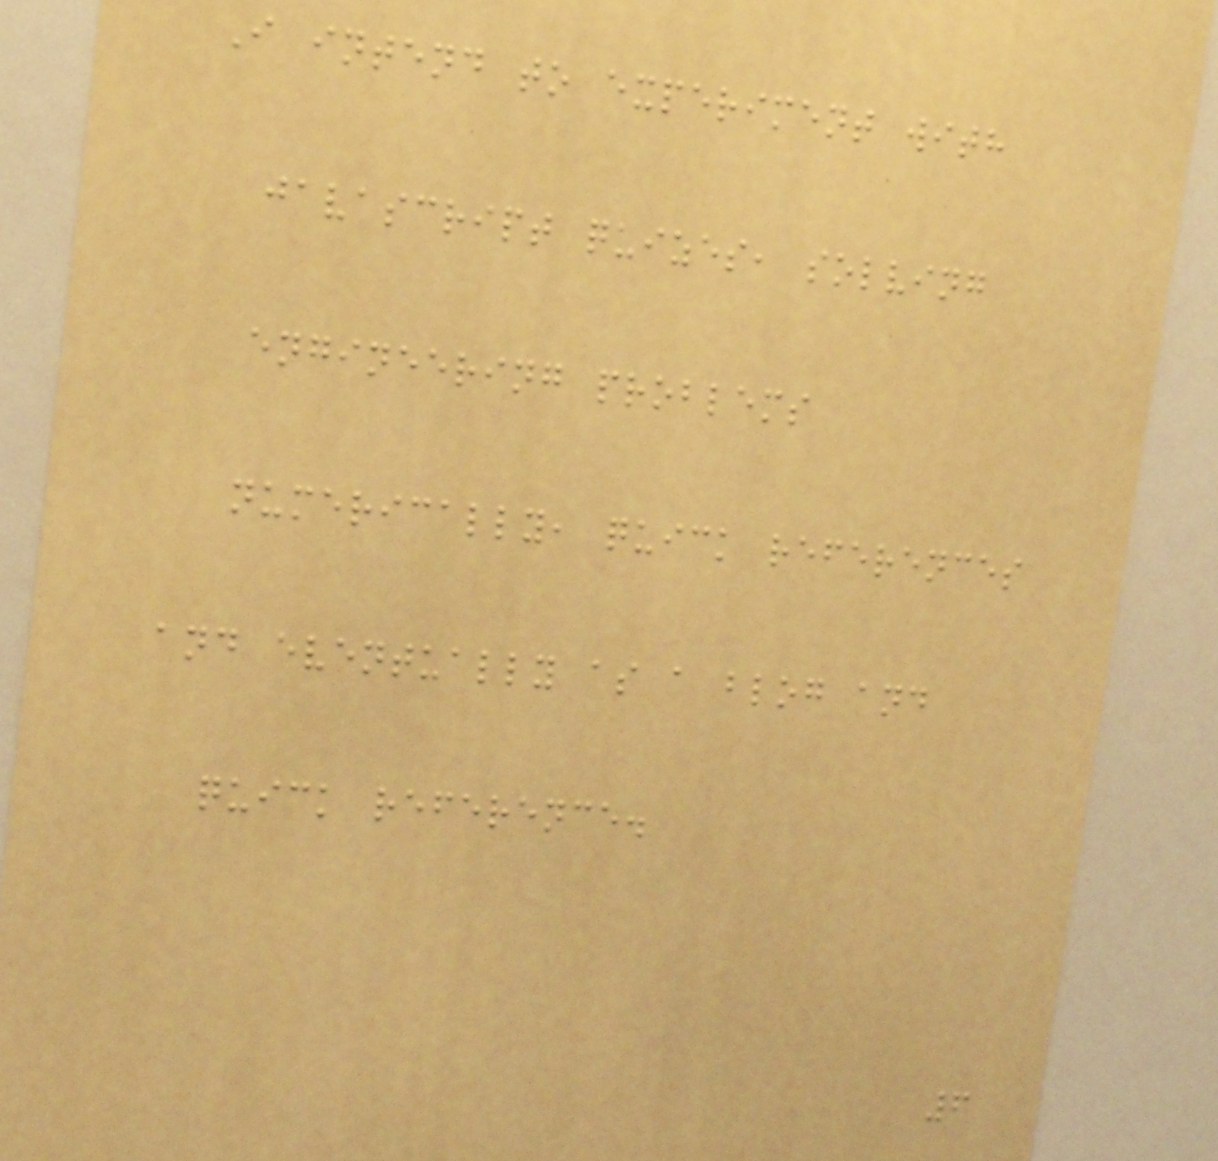I intend to experiment with
javascript quizes, solving
engineering problems
numerically, quick references
and eventually as a blog and
quick reference.
6
